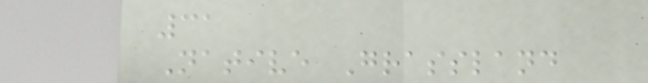31
Native Grassland
